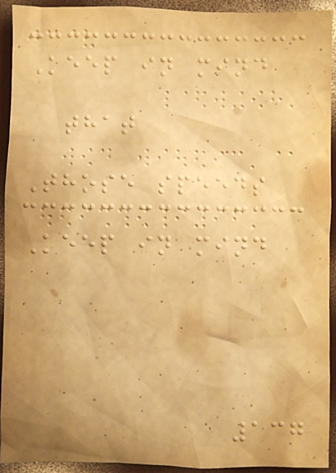Keep in mind
that
Those speeds
Keep in mind
137
